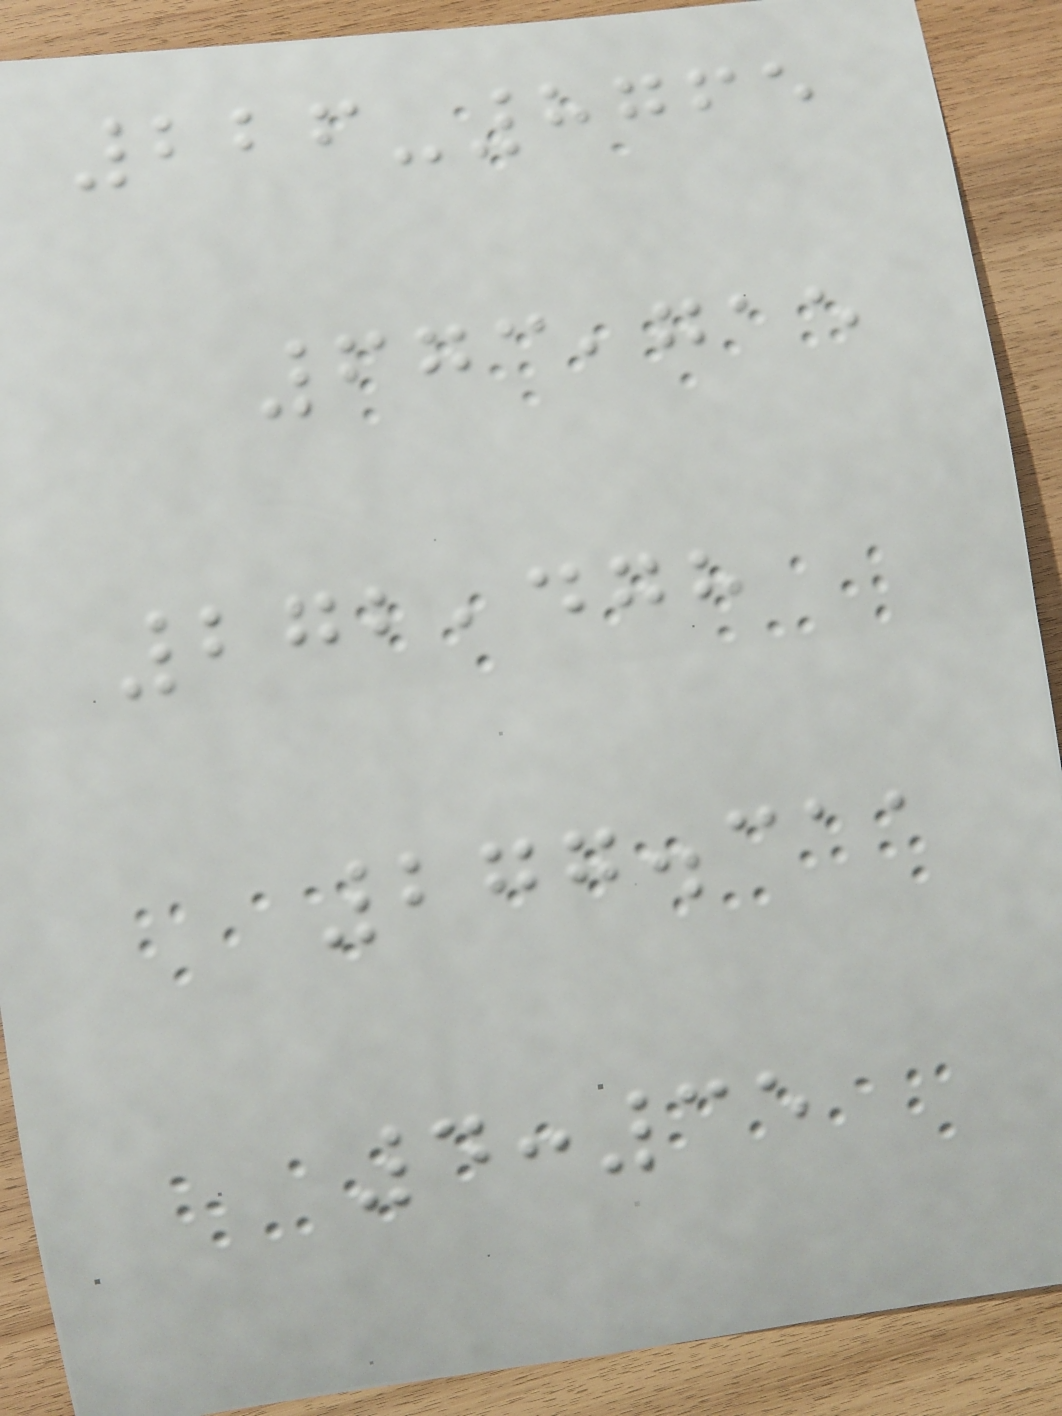226-8765
673,715
272,478
277.311
4:35
